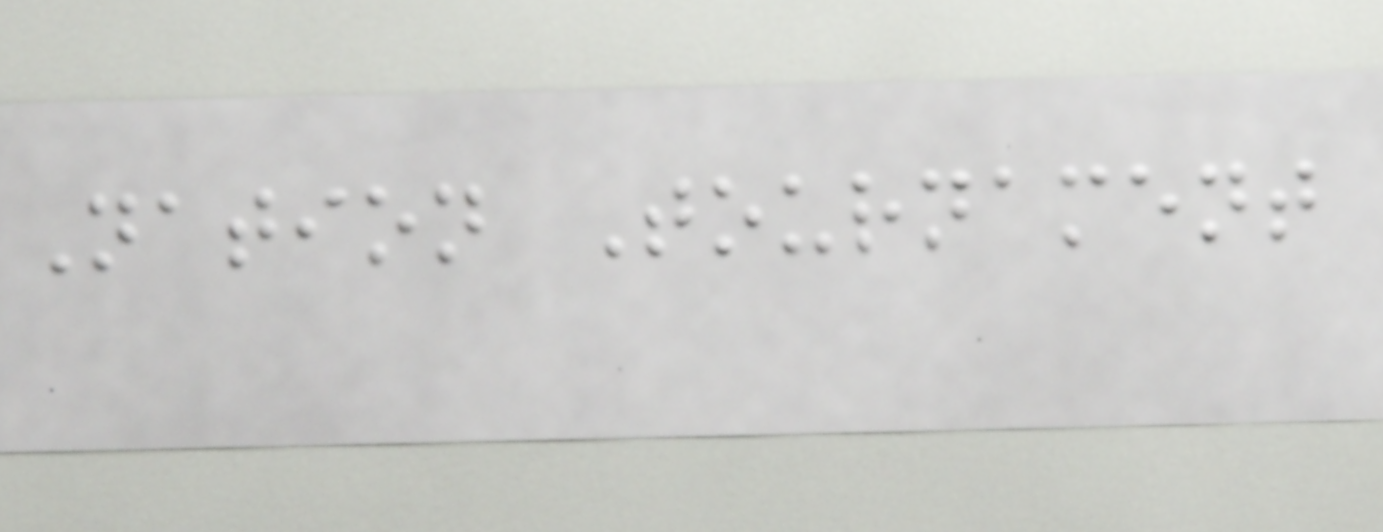Nation Tournament
